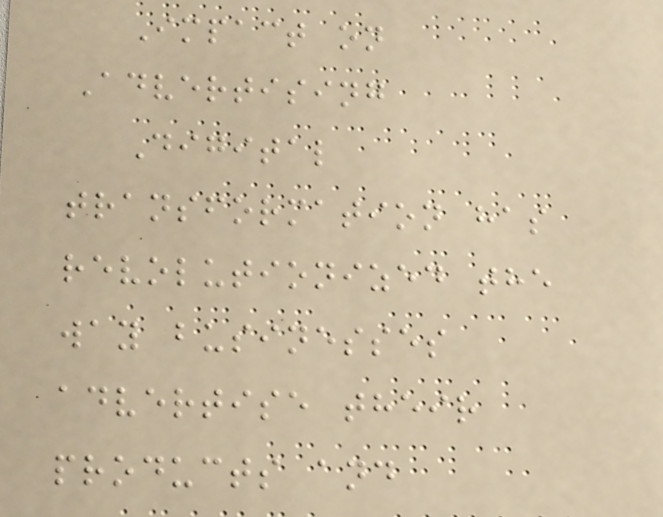Impact on
Advertising
Digital
transformation has
revolutionized the
way businesses
advertise their
products and
